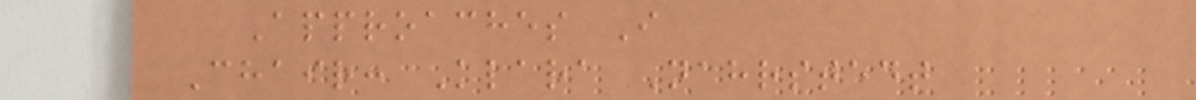Approaches I
Chair: Klara Nahrstedt
